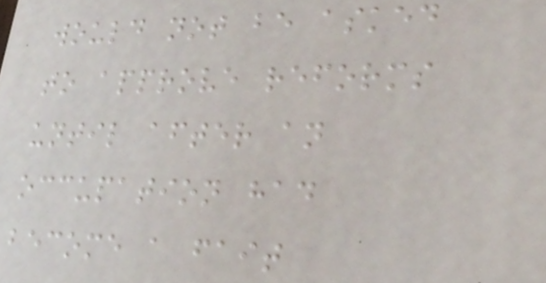would not be asked
to approve reforms
until after an
occupation had
become a fait
